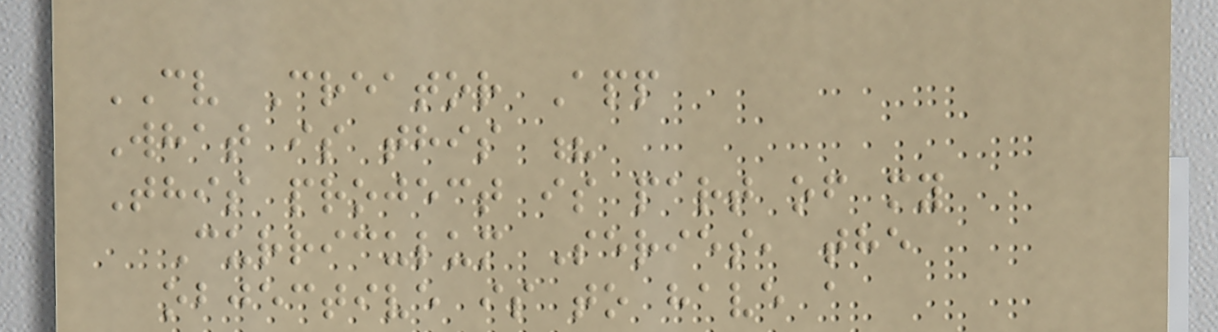CV Creator App
What is this ?
This project is part of my
Curriculum Series, the
objective is to have a
